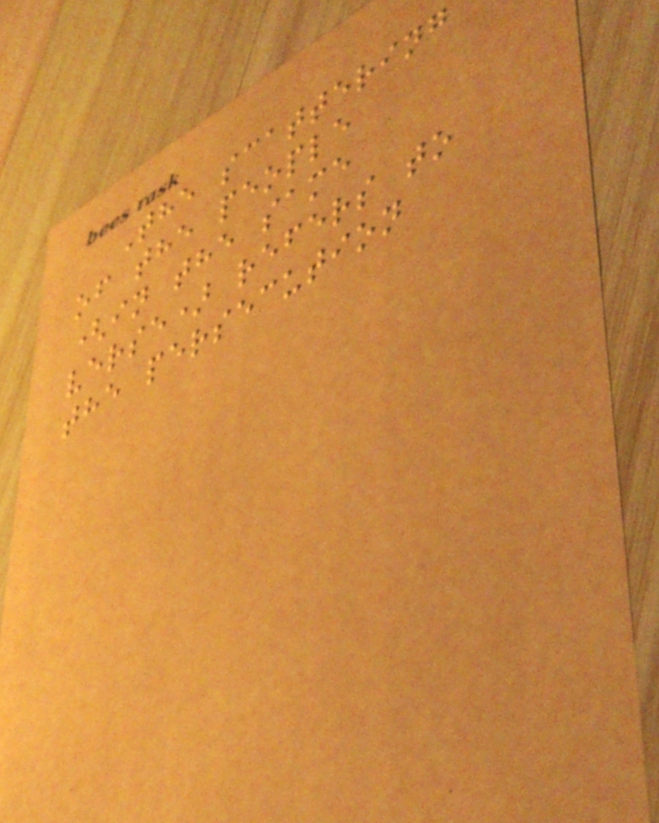The scattering
of the people
(in the same
verse) refers to
the persecution
